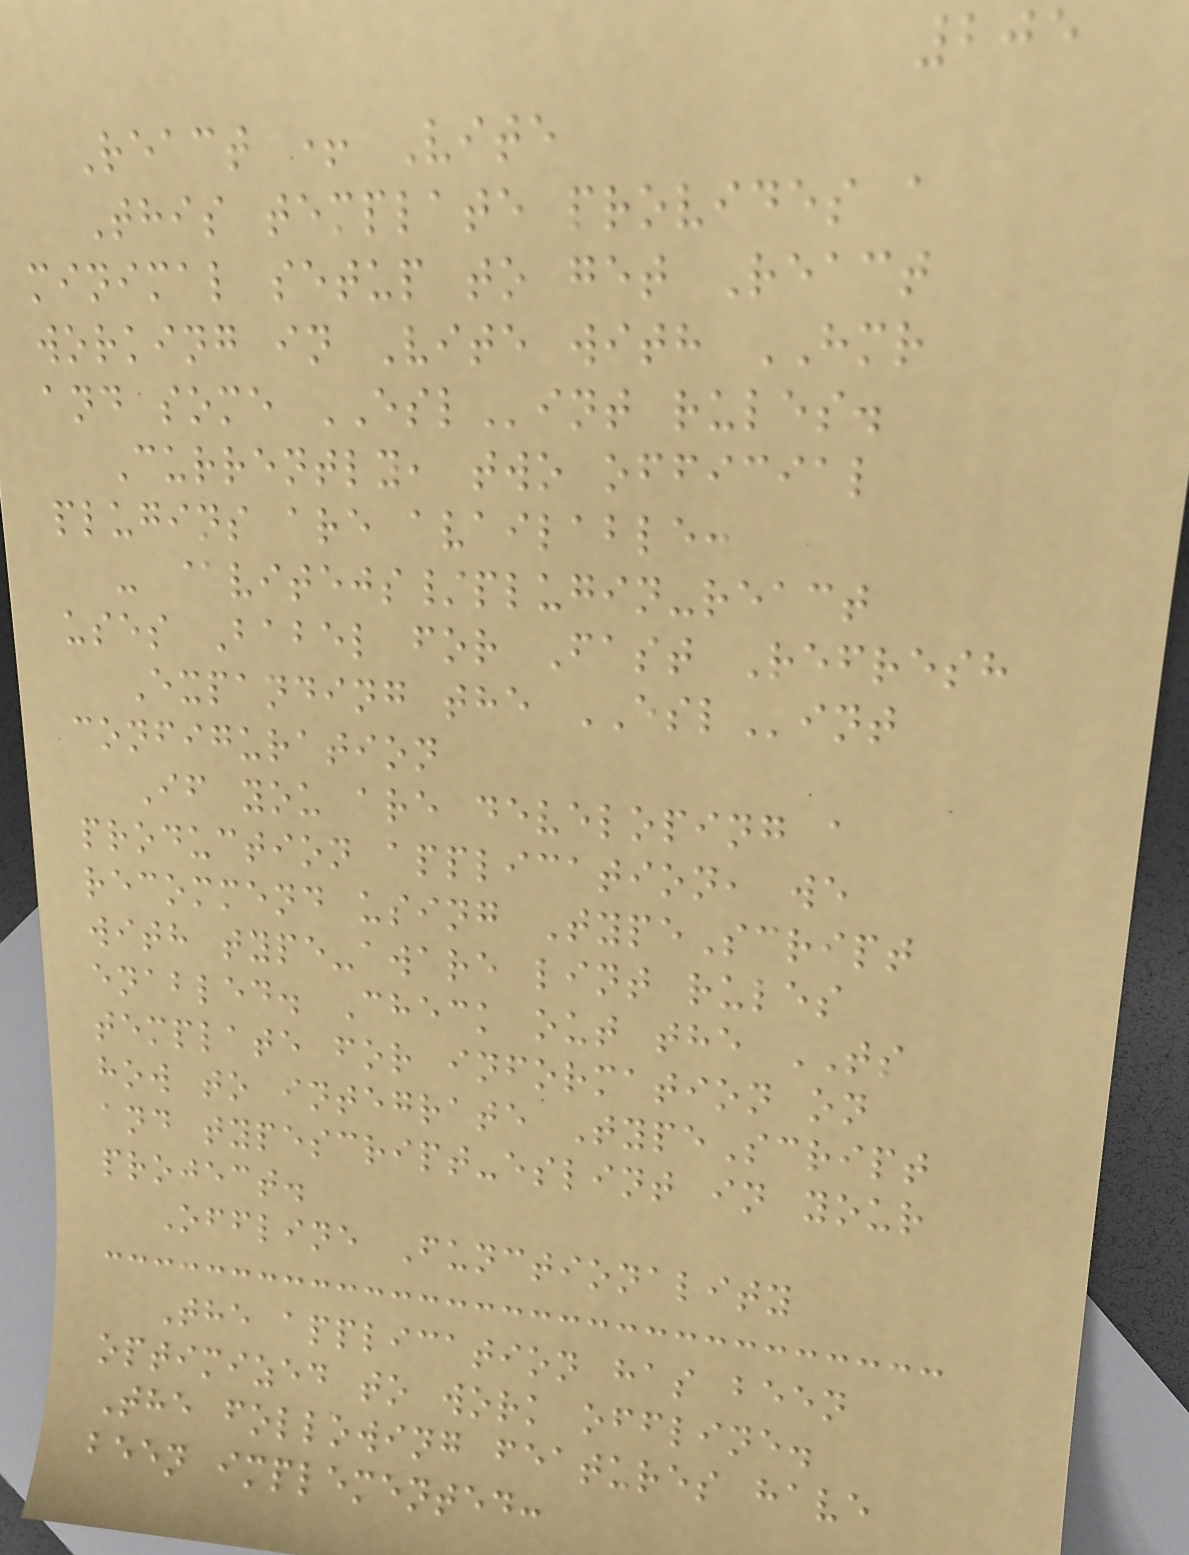205
React + Vite
This template provides a
minimal setup to get React
working in Vite with HMR
and some ESLint rules.
Currently, two official
plugins are available:
- @vitejs/plugin-react
uses Babel for Fast Refresh
Expanding the ESLint
configuration
If you are developing a
production application, we
recommend using TypeScript
with type-aware lint rules
enabled. Check out the TS
template for information on
how to integrate TypeScript
and typescript-eslint in your
project.
Offline Functionality
The application has been
optimized to work offline.
The following features have
been implemented:
